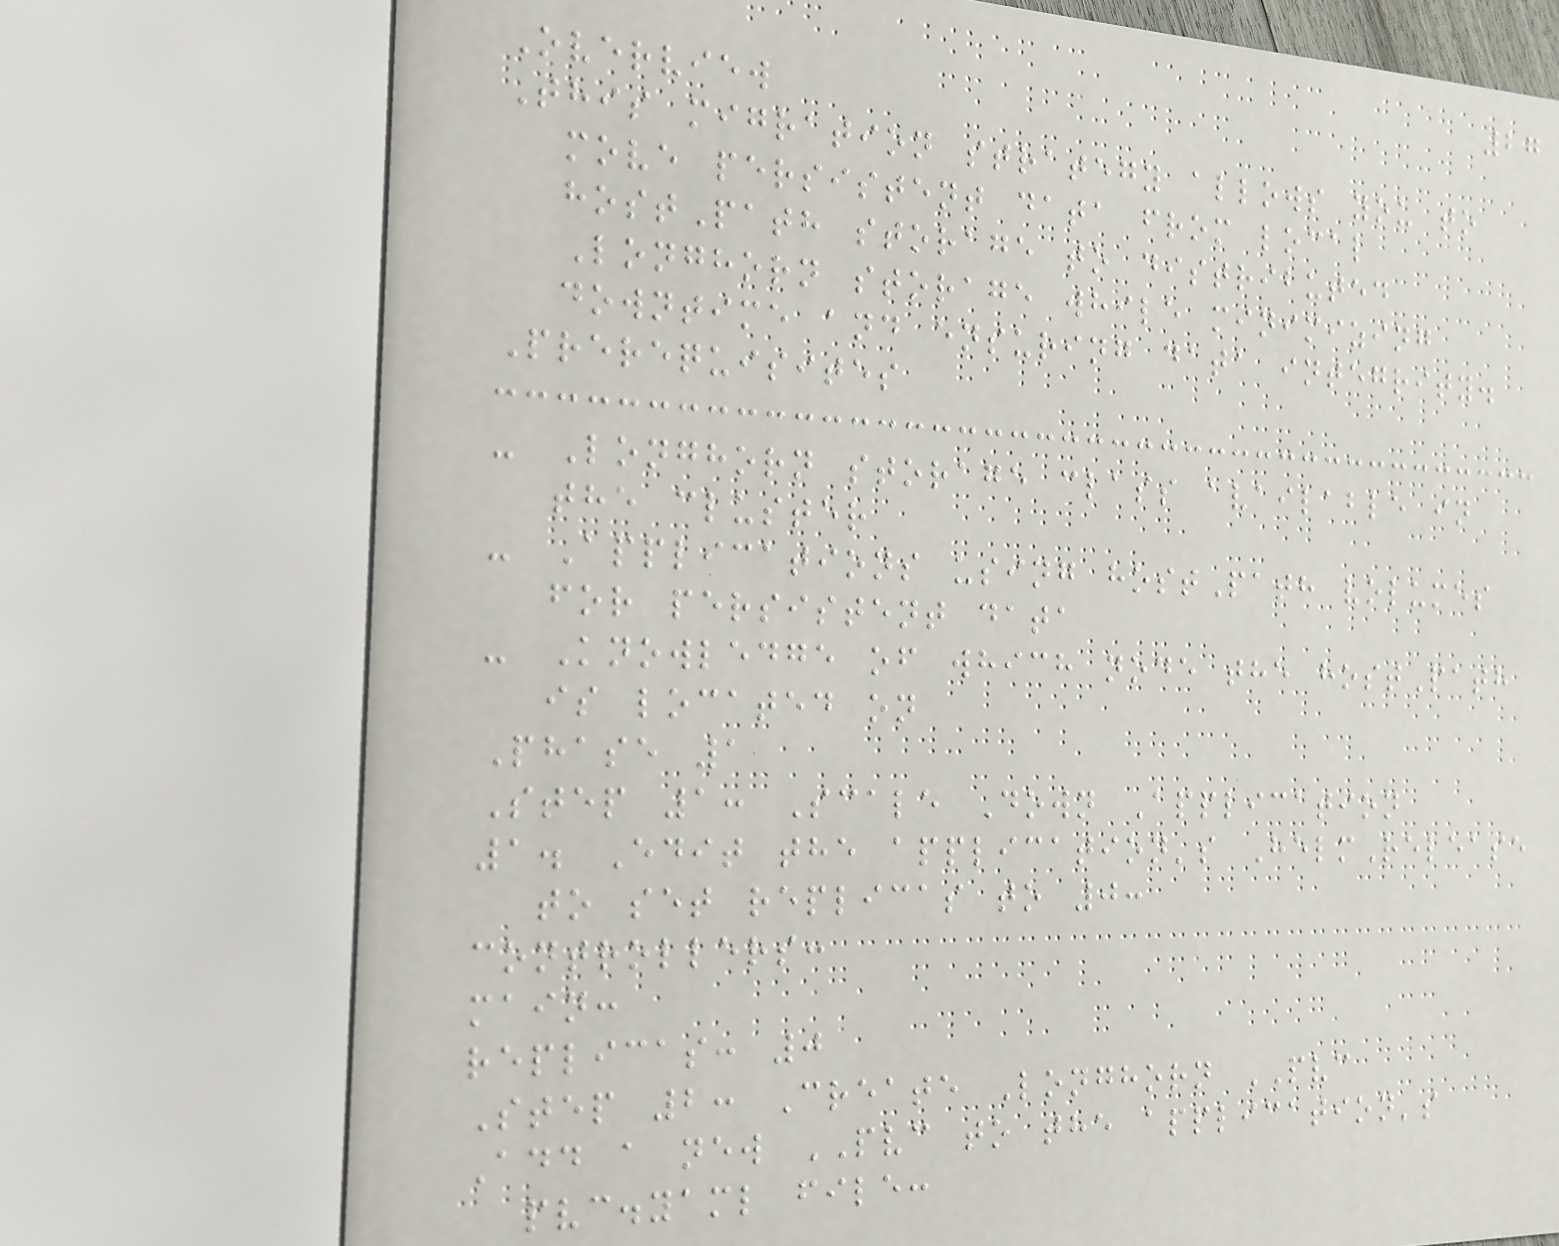27
Overview
This migration strategy allows you to
move persistent data from local
hostPath storage to distributed
Longhorn storage while minimizing
downtime and ensuring data integrity.
Prerequisites
- Longhorn storage class available in
the cluster
- Applications using hostPath volumes
for persistent data
- Knowledge of which node the hostPath
is located on
Phase 1
Step 1: Scale Down Application
1. Edit the application's HelmRelease
to set replicas to 0:
controllers:
main:
replicas: 0
Step 2: Create Longhorn PVC
Add a new PVC to the application's
pvc.yaml file:
